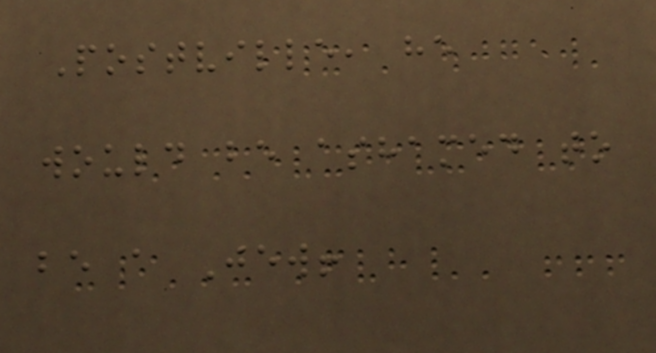Postville, he
would be ashamed to
be a Jew!
